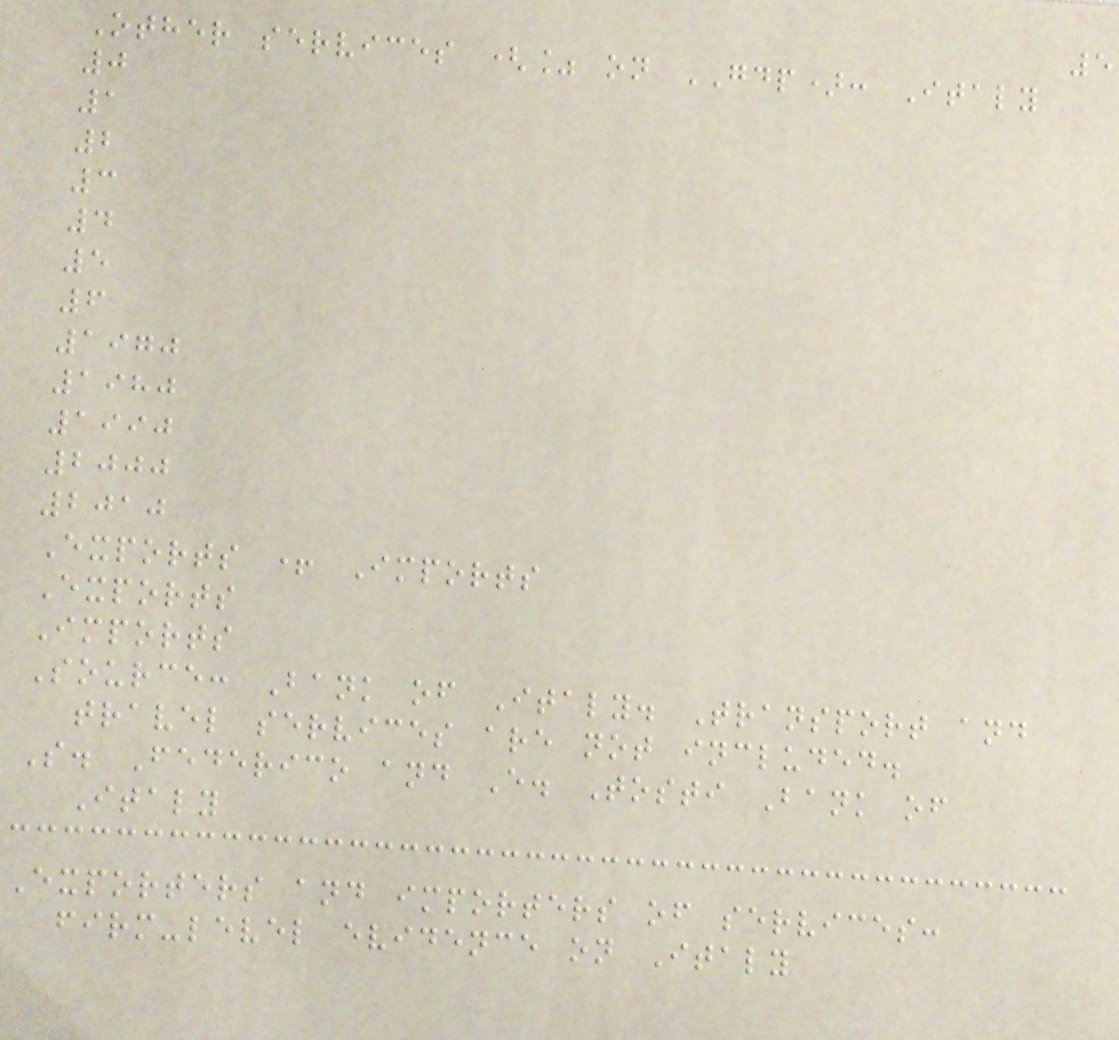5
Other services (% on GDP): Italy
0
1
2
3
4
5
6
1970
1980
1990
2000
2010
Exports + Imports
Exports
Imports
Source: Bank of Italy. Transport and
travel services are not included.
S. Federico and E. Tosti Bank of
Italy
Exporters and importers of services:
firm-level evidence on Italy
